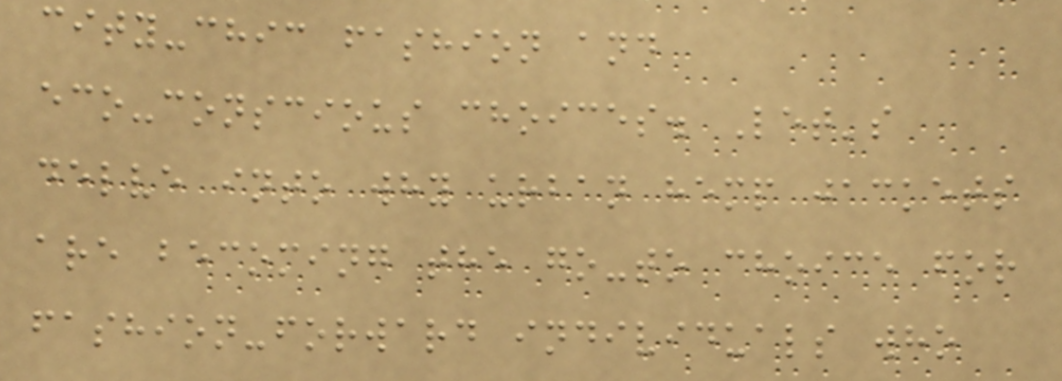city-chic fashion and
eco-conscious choices. Let's
delve into why urban hemp jackets
are becoming the go-to choice for
fashion-forward individuals who
